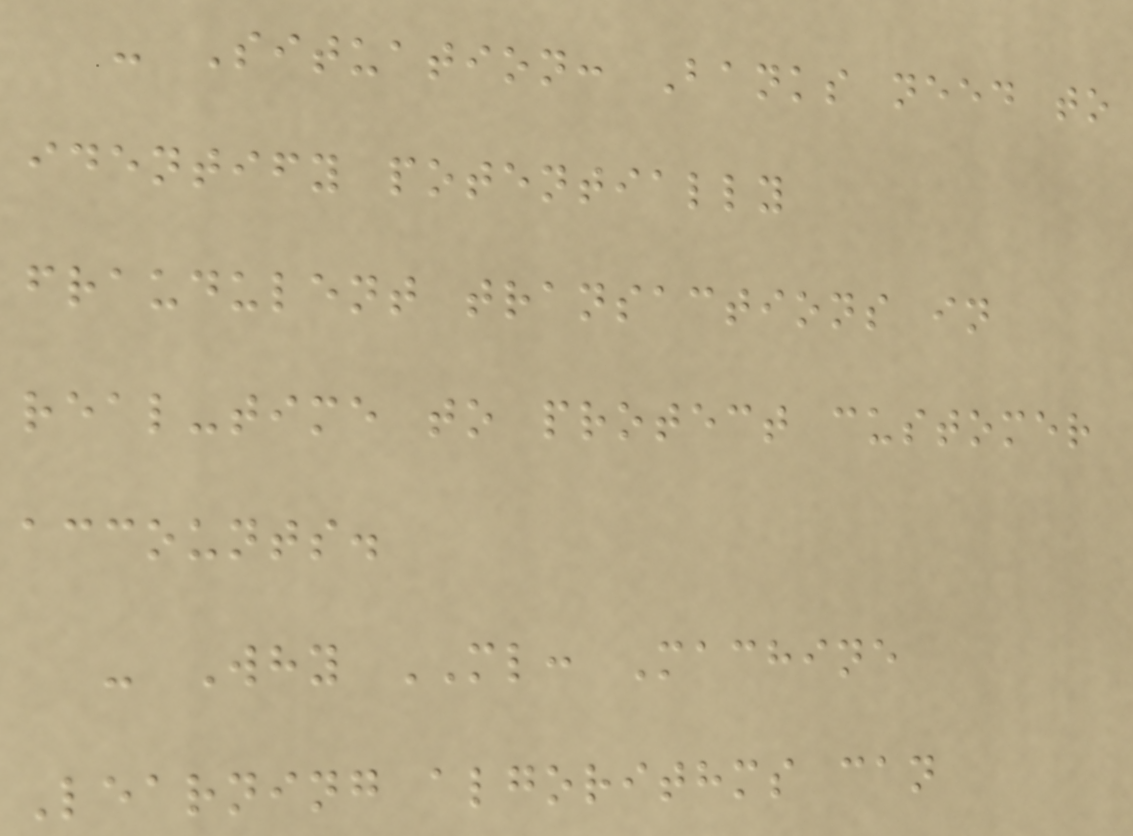- Situation: Banks need to
identify potentially
fraudulent transactions in
real-time to protect customer
accounts.
- Why ML: Machine
Learning algorithms can
